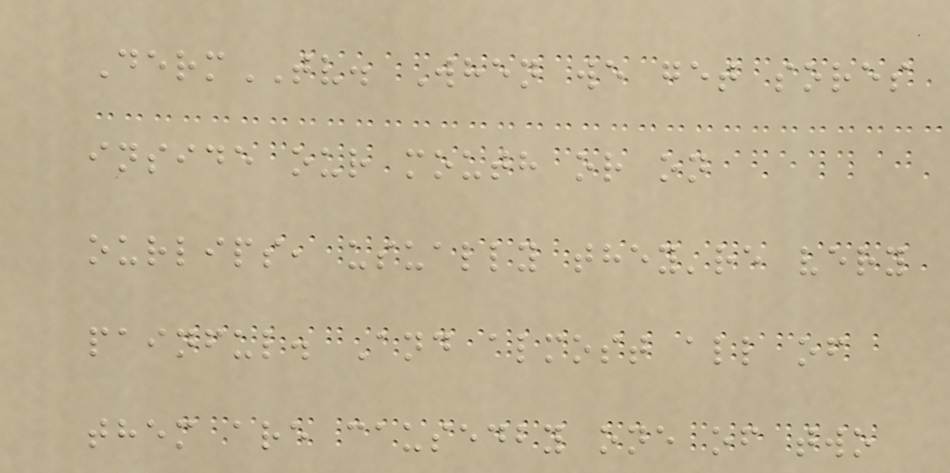DermTV. When we get sores
inside our mouth or on
ourlips, usually they're very
painful. And almost all of
them are causedby one of two
